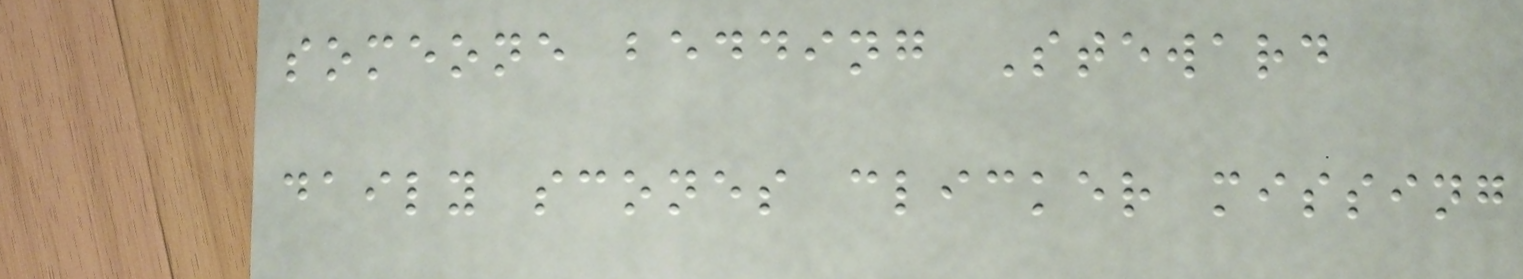someone bedding Steward
daily scones clicker missing
